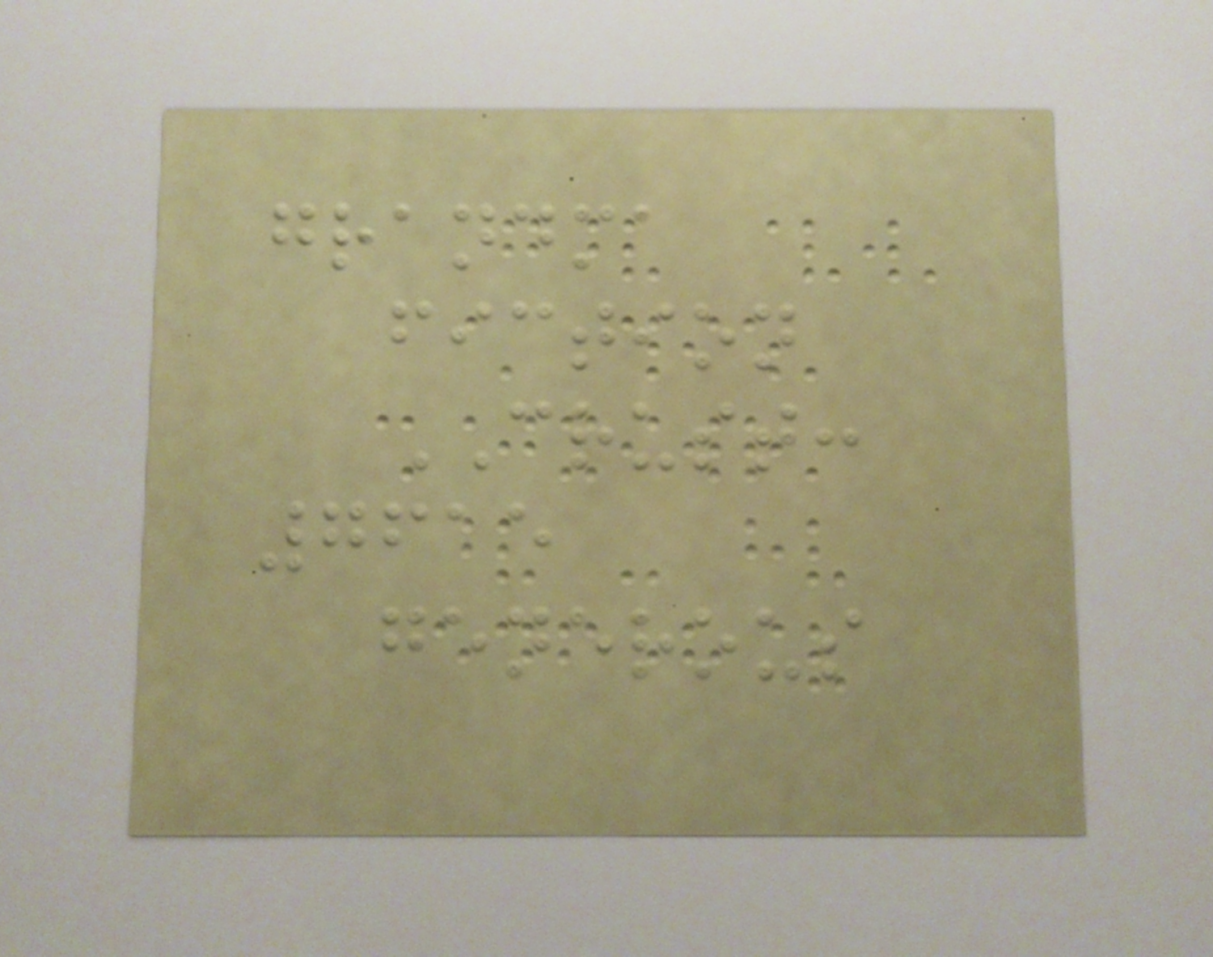grandma
fiction
CRUST:
7615
generous
